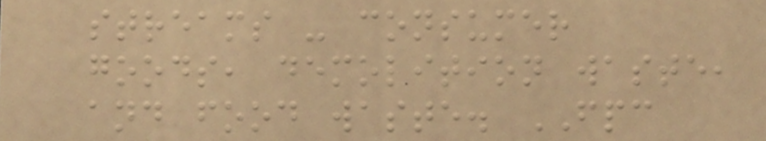streams - consumer
goods, demolition waste,
and food waste. FPC
